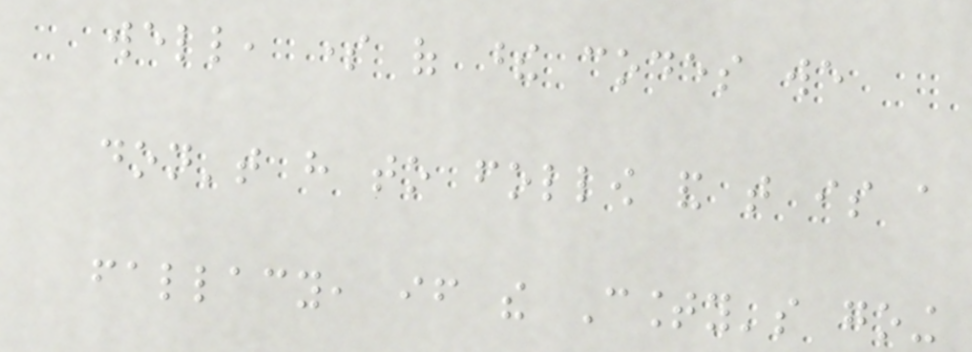well, some of these codes we
don't have to follow and that is a
fallacy, if the County's going
